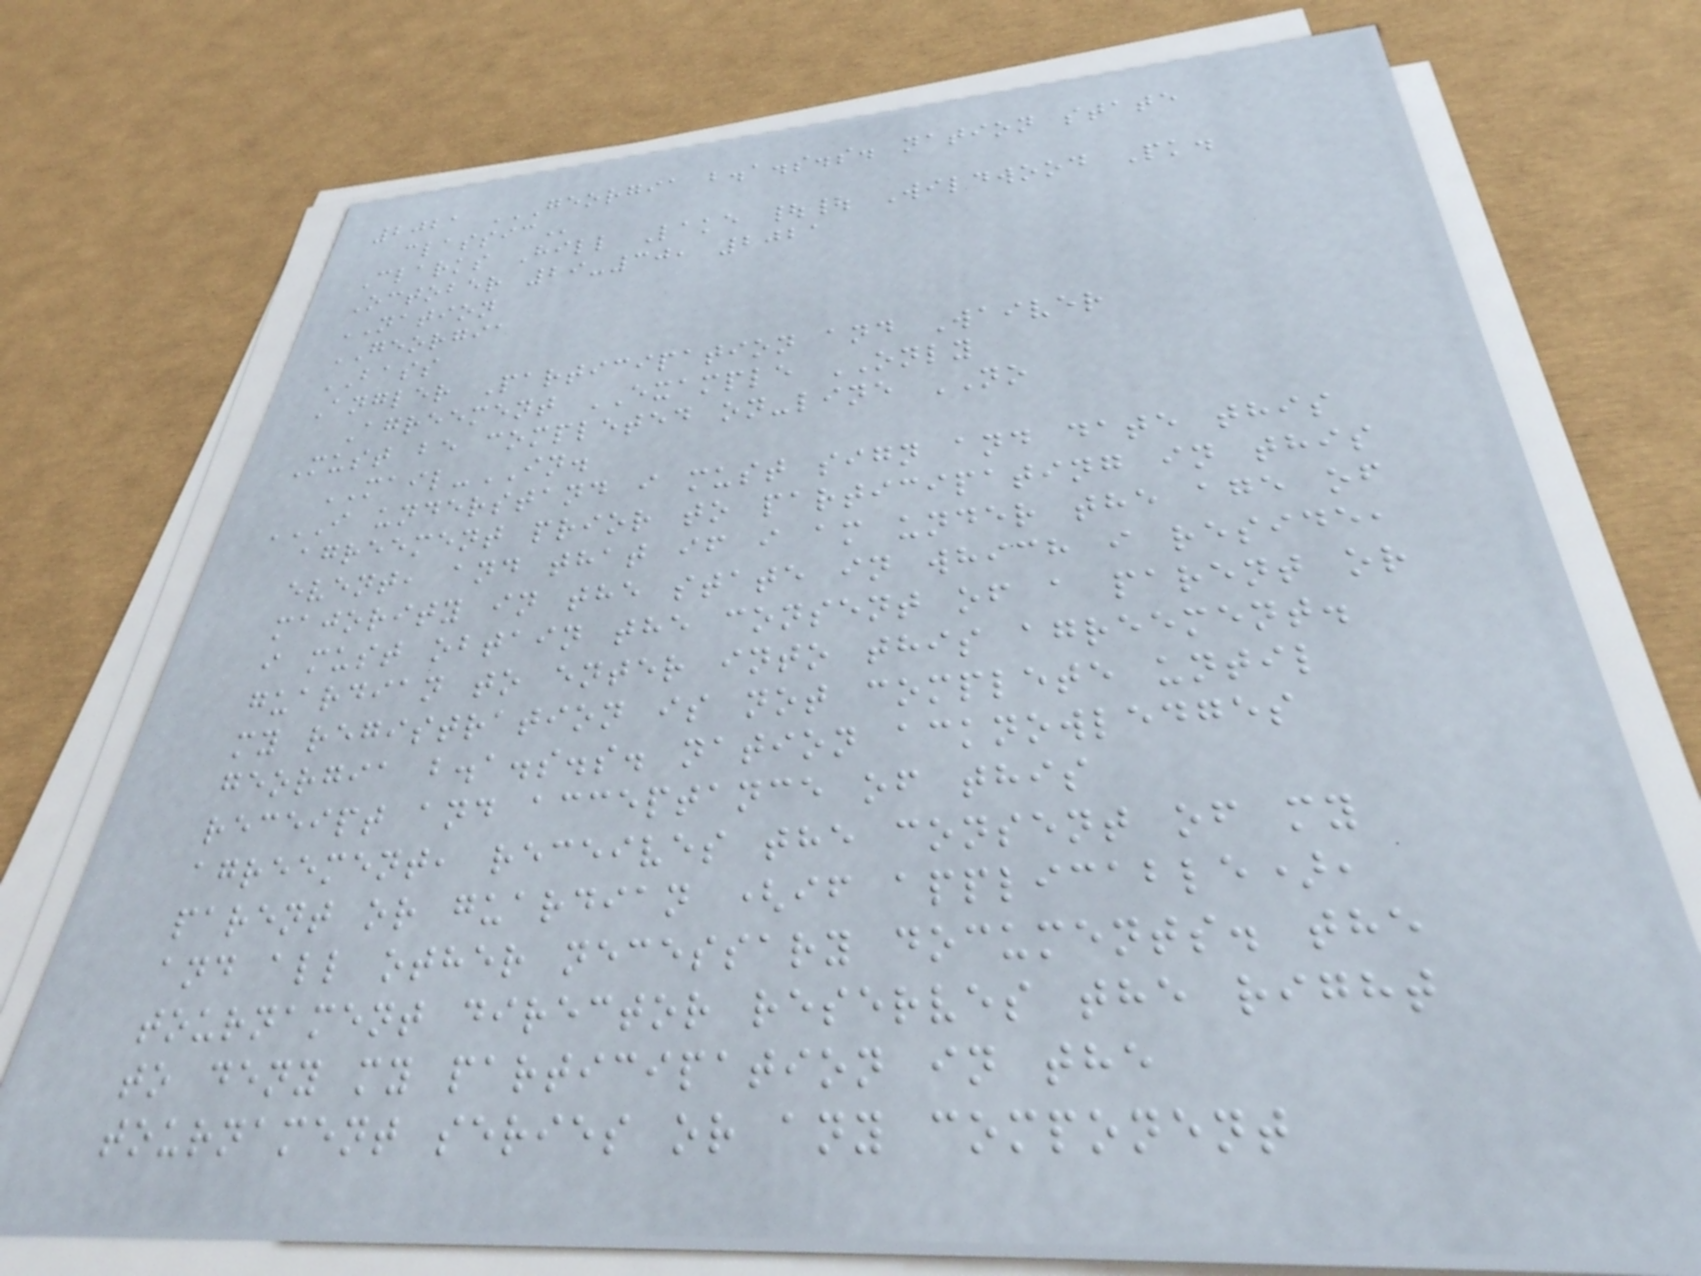2021 GEORGIA B.A.S.S. NATION STATE
CLASSIC
Clarks Hill Lake || Wildwood Pk.
October 29-30, 2021
NATION
GEORGIA
BASS
Angler Participation and Waiver
Agreement EXAMPLE ONLY
Must be completed on-line NO
MAIL-IN.
I UNDERSTAND I MUST SIGN AND DATE THIS
AGREEMENT PRIOR TO PARTICIPATING IN THIS
EVENT, AND THAT IF I AM UNDER THE AGE OF
MAJORITY IN THE STATE IN WHICH I RESIDE,
I MUST OBTAIN THE CONSENT OF A PARENT OR
GUARDIAN TO ENTER INTO THIS AGREEMENT.
MY REGISTRATION IS NOT COMPLETE UNTIL
GEORGIA B.A.S.S. NATION ACKNOWLEDGES
RECEIPT AND ACCEPTANCE OF THIS
AGREEMENT, RECEIVES THE CONSENT OF MY
PARENT OR GUARDIAN (IF APPLICABLE),
AND ALL OTHER NECESSARY DOCUMENTS. THE
TOURNAMENT DIRECTOR RESERVES THE RIGHT
TO DENY MY PARTICIPATION IN THE
TOURNAMENT SERIES OR ANY COMPONENT
